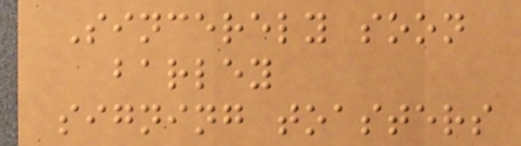Sincerely soon
barley
signing toasters
